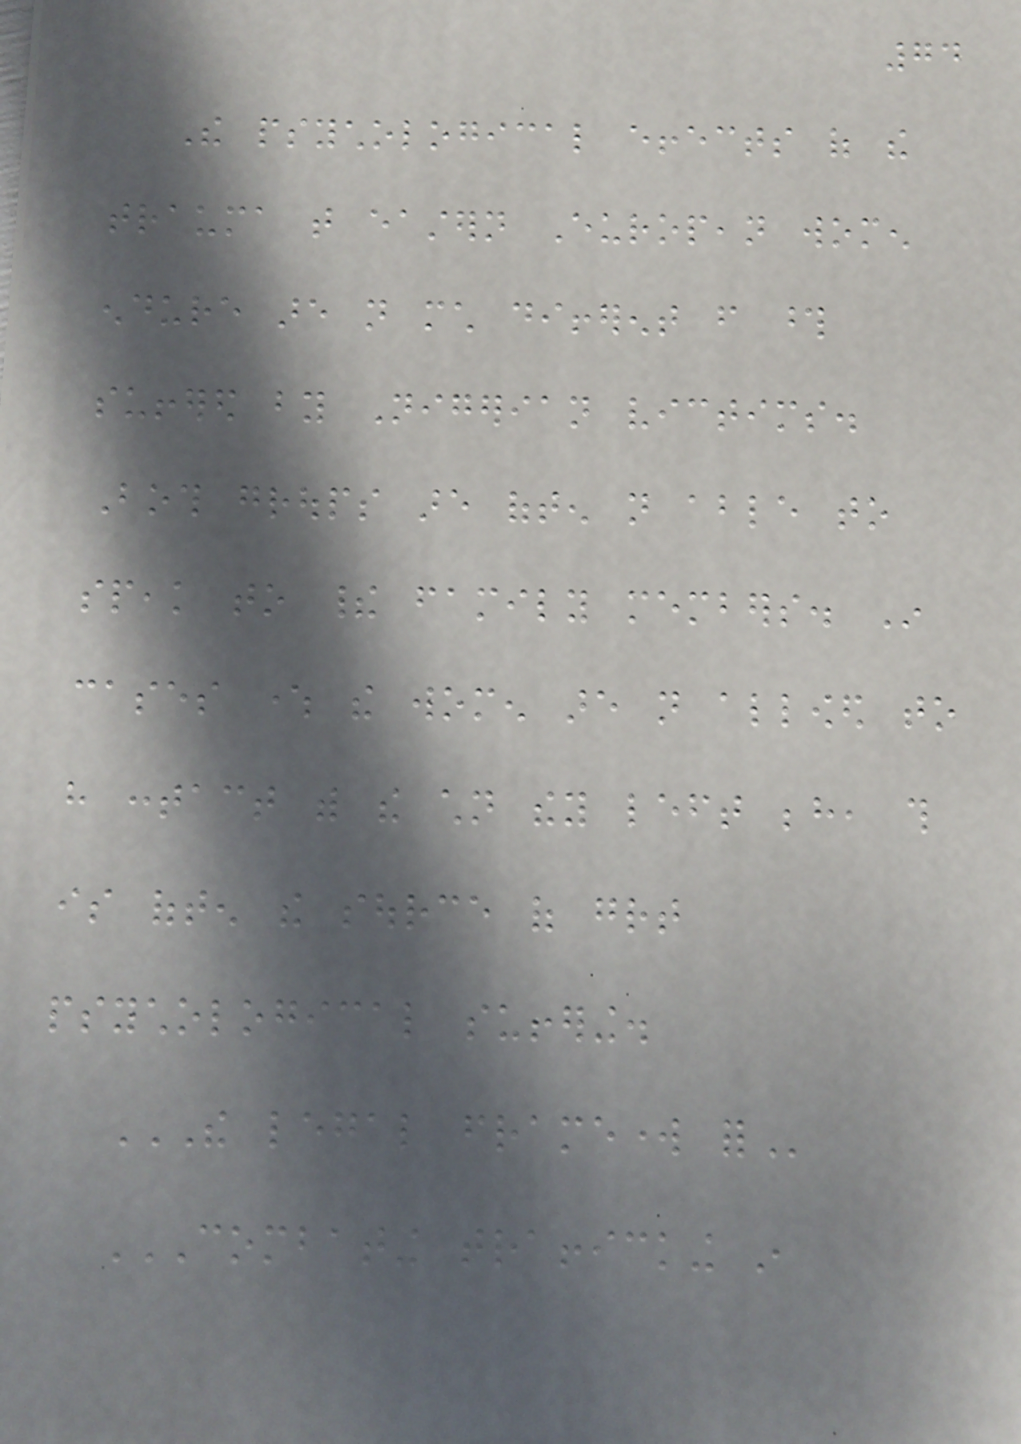74
The psychological effects of the
trauma that eastern European women
endure are not much different from those
suffered by Nigerian victims.
Both groups are often not able to
speak to their family members. In
cases where the women are not allowed to
have contact with the children they left behind, this
is often the source of great
psychological suffering.
THE LEGAL FRAMEWORK FOR
COMBATING TRAFFICKING IN
